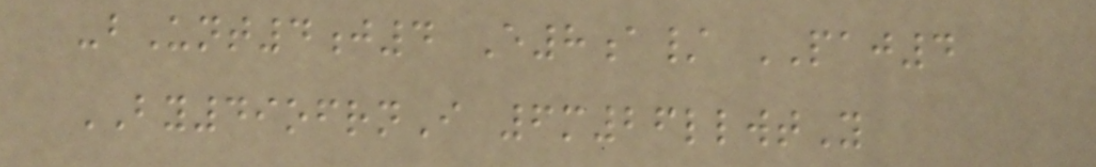-bUnt4j4 E8a/ PAJ4
BY49ofrnI 6m26llwtY
